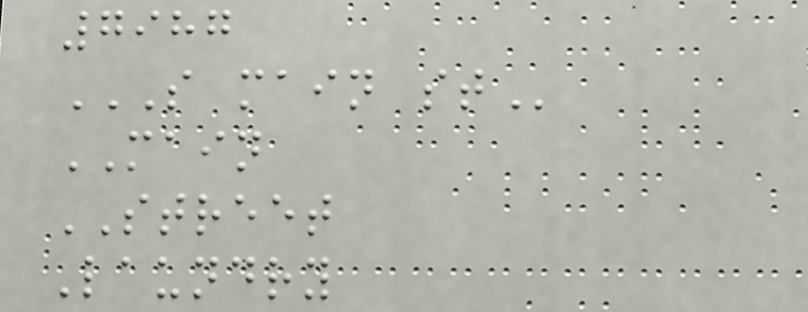7987
S MAIN ST
MAIN
STREET
Laundry
